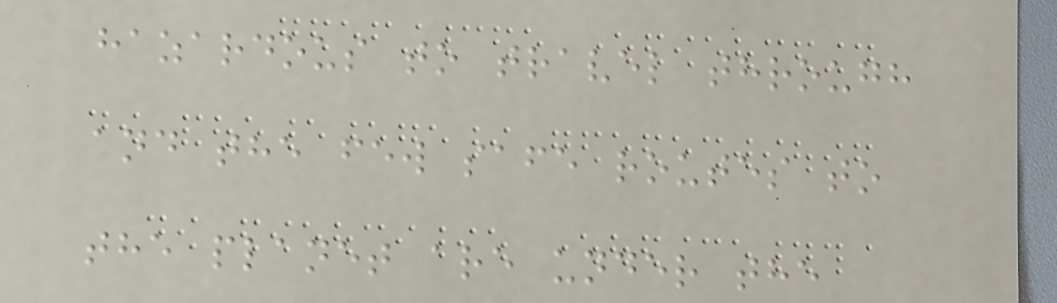hazardous to travel through
and the few safe routes to
the planet are under the
